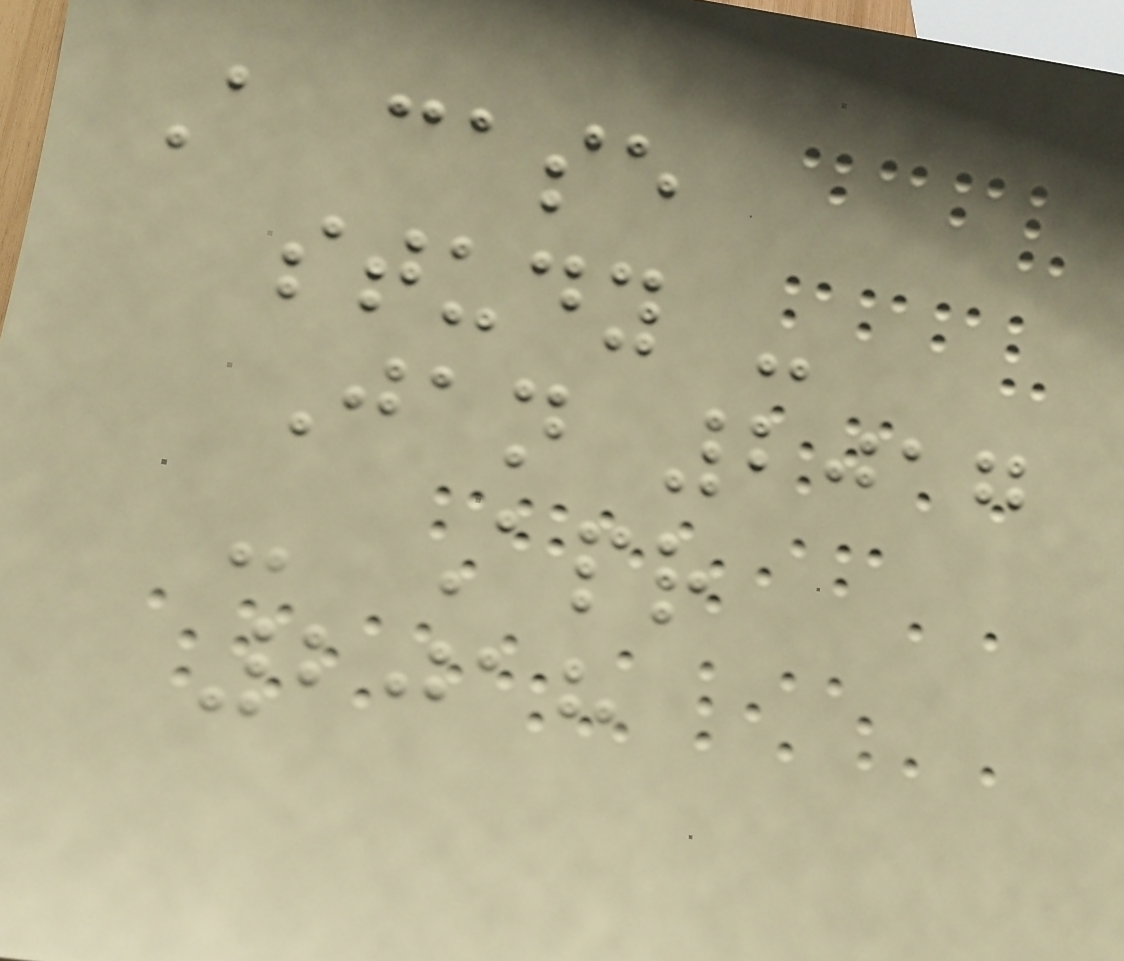A case
study -
Jan 2017
- Apr
2018
